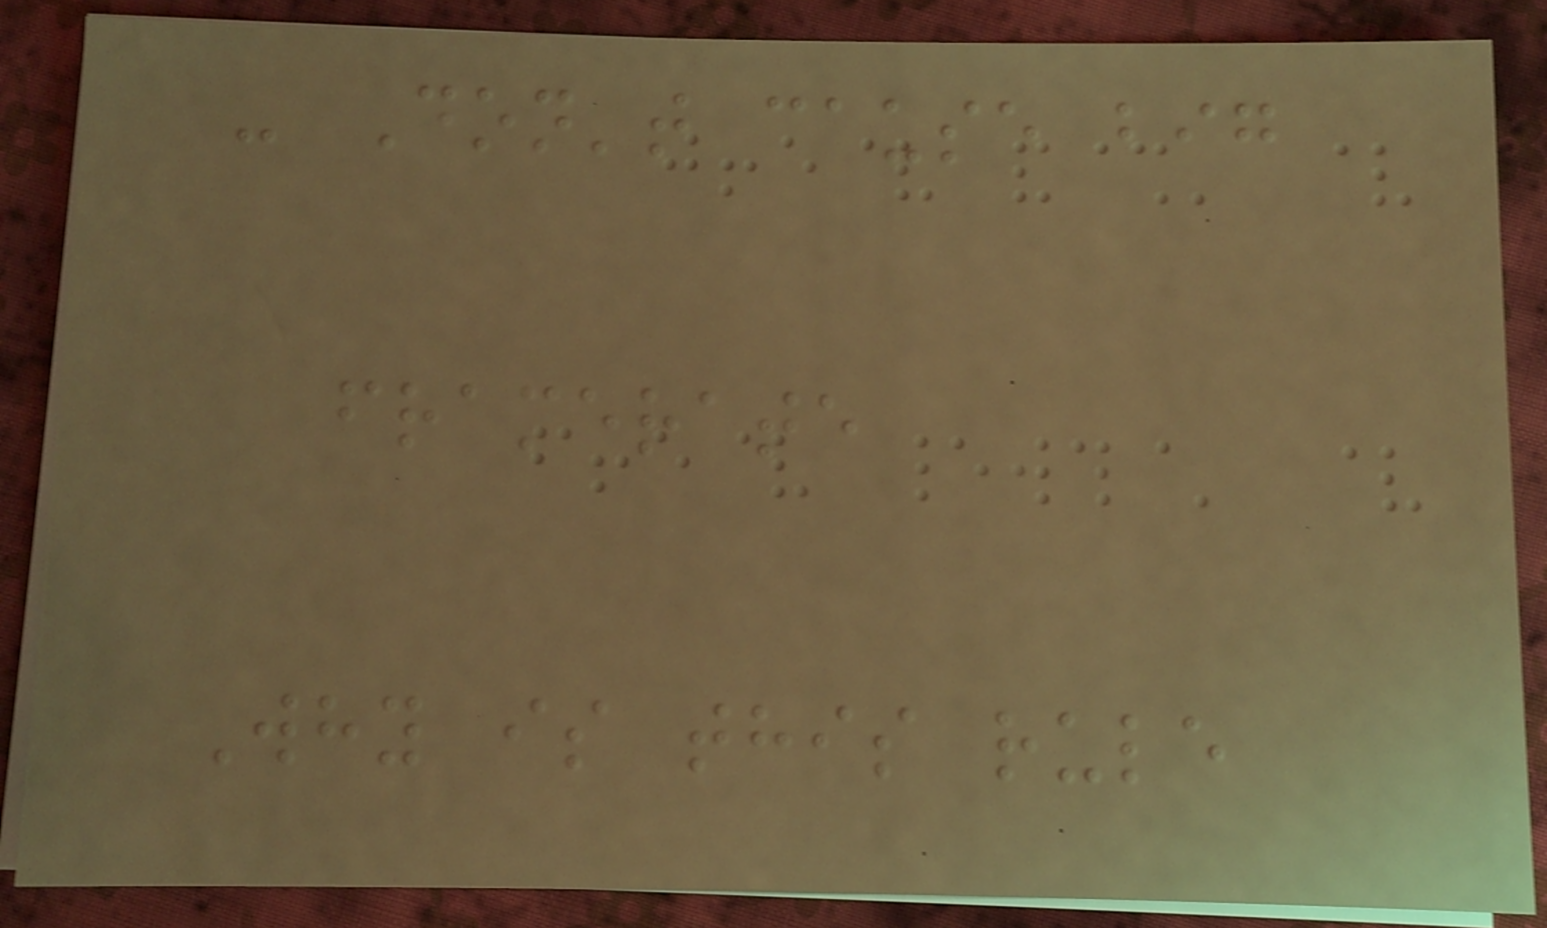- Don't cause big
framerate
Why is this rule
